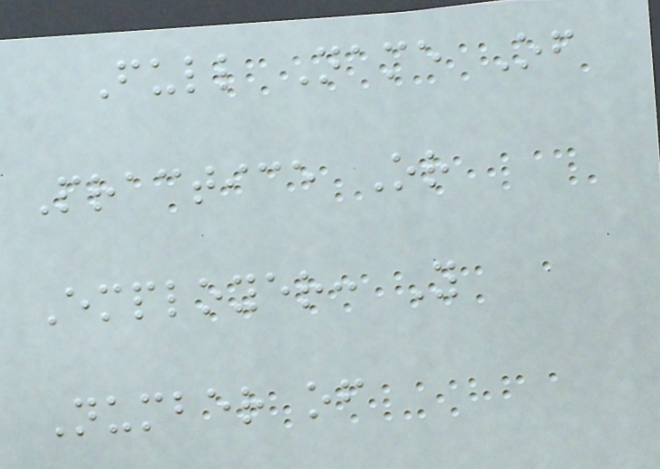Full Name Of
Practice Or
Employer: Y
Number of
